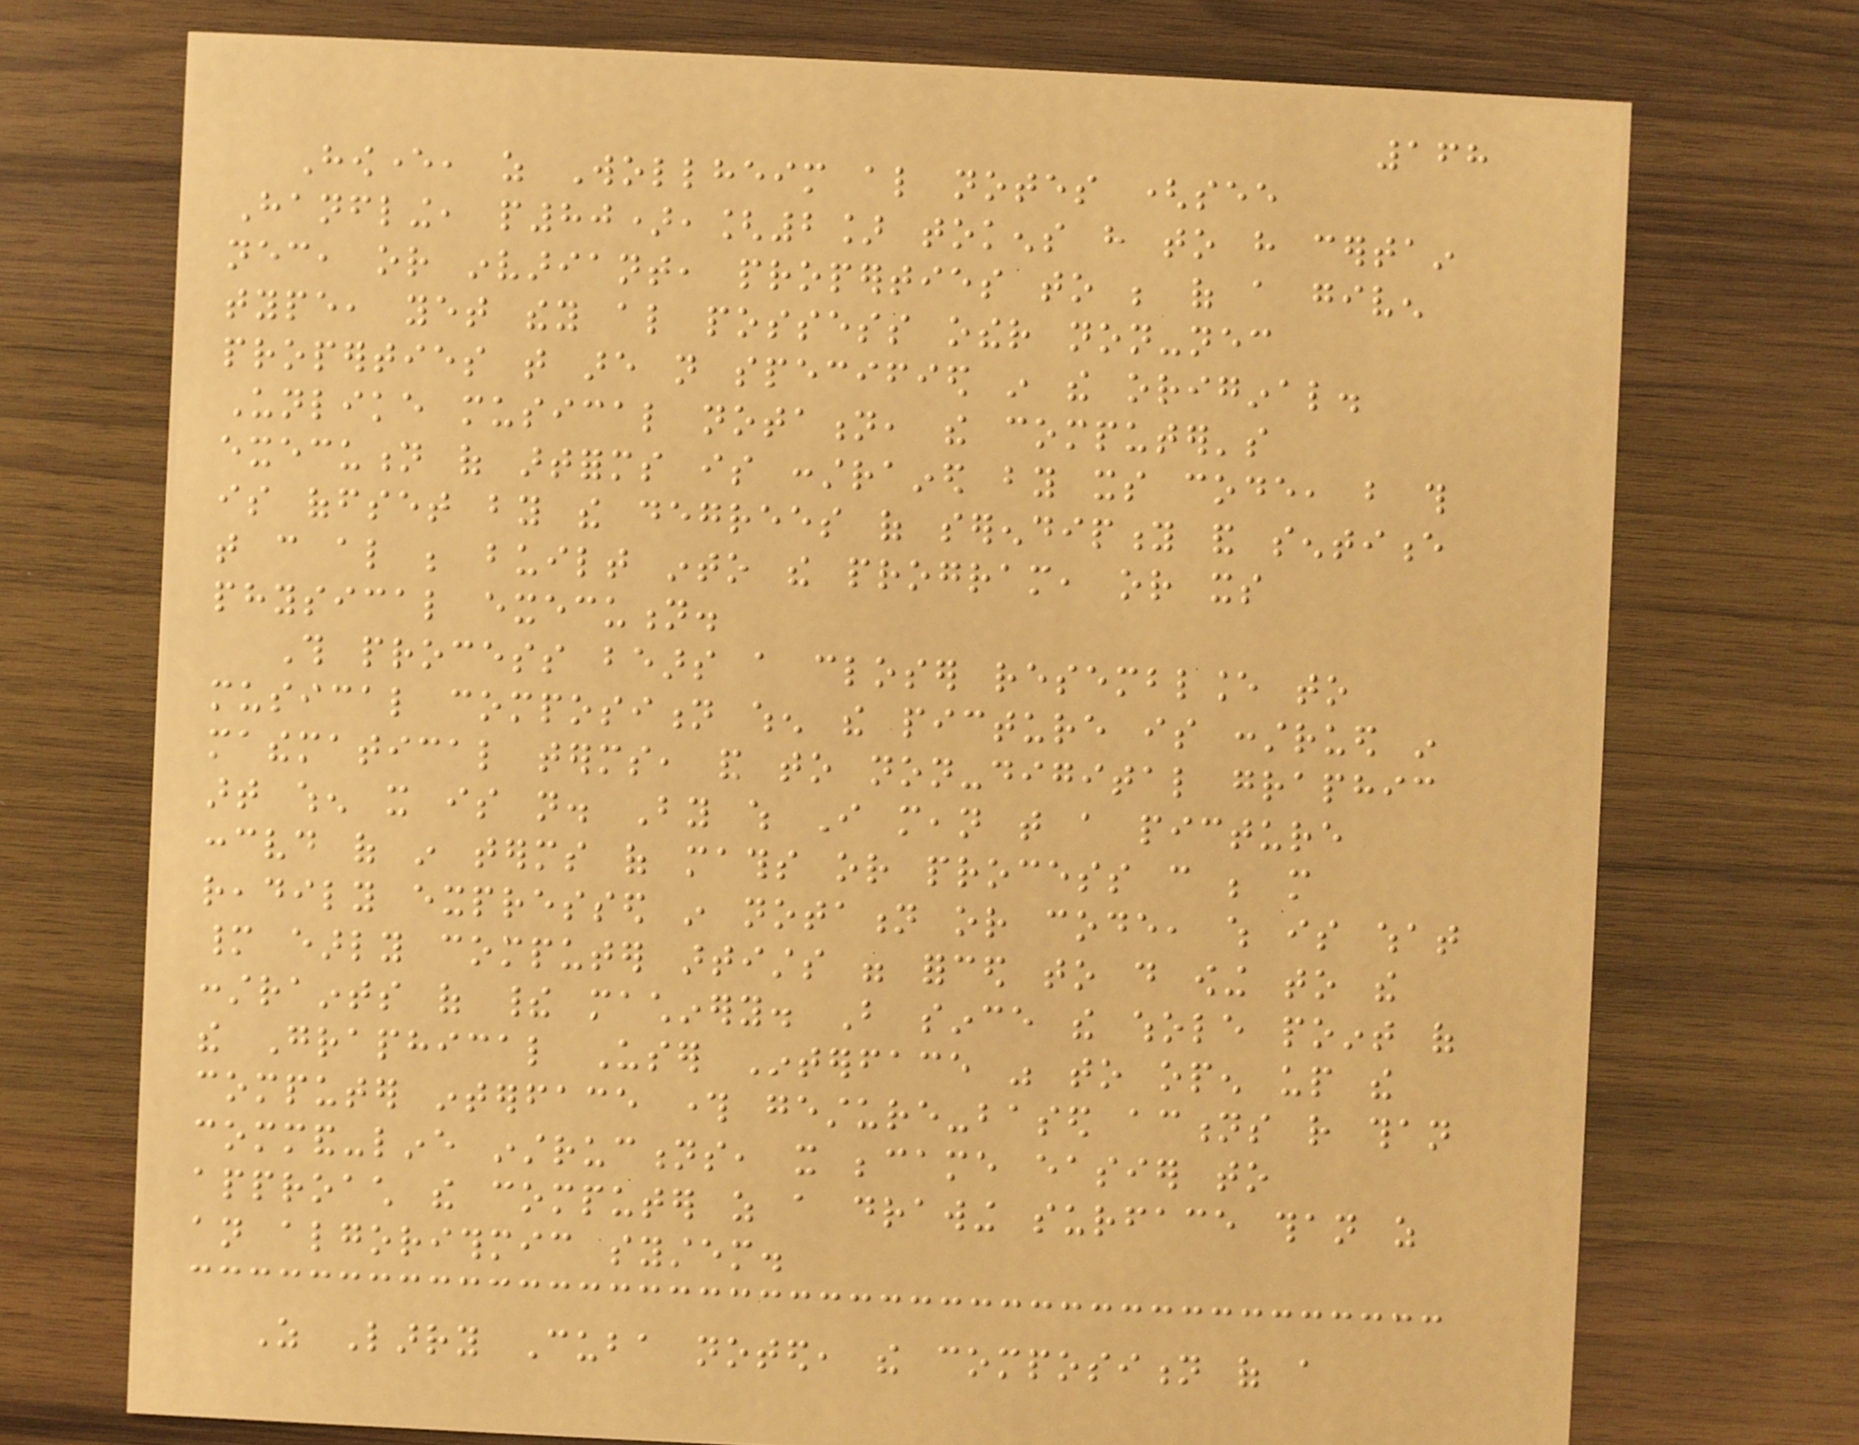168
However, as Wollheim also notes (see
Hanfling, p80),[2] tokens have to have certain
necessary, or invariant, properties to be of a given
type, yet they also possess other non-necessary
properties that are not specified in the original.
Unlike musical notation, the computer's
execution of artforms is constrained by its code, but this
is offset by the degrees of serendipity and sentience
that can also be built into the program, or its
physical execution.
This process bears a closer resemblance to
musical composition when the picture is construed in
mathematical terms, and to non-digital graphic
art when it is not. By which I mean that a picture
conceived of in terms of maths or process can be more
readily expressed in notation or code, which is what
many early computer artists were forced to do owing to the
constraints of their machinery. But since the whole point of
the Graphical User Interface was to open up the
computer interface through gesture-based actions rather than
command-line instructions, it became easier to
approach the computer as a drawing surface than as
an algorithmic system.
As Larry Cuba noted, the composition of a
